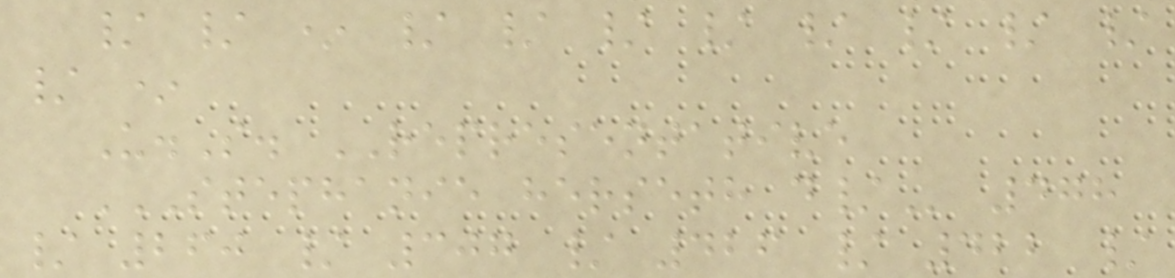/ / * / / / / / / / /
/ *
U.S. REPRESENTATIVE
STEPHANIE HERSETH D/ 478
/ 260 / 307 / 426 / 422 /
